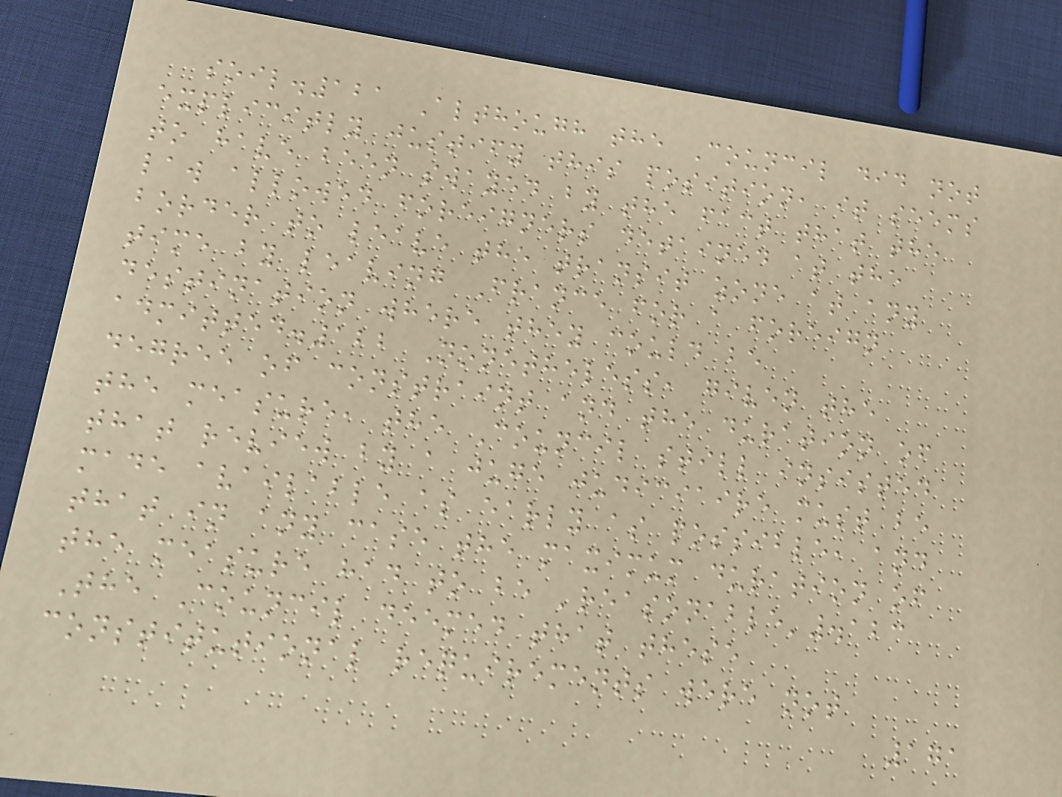soil.121 Although the Council did not
explicitly justify this position, it seems
to have been swayed by the fact that the
law allowed foreigners detained at the
border to leave the transit zone at any
time by leaving France for a foreign
destination where they could be
admitted.122 Nonetheless, given the
degree of constraint and the duration of
the measure, the Council still insisted
that review by a juge judiciaire must be
made available as early as possible, and
that in any case the maximum duration of
the measure had to be 'reasonable'.123
The Council deemed that these
constitutional requirements were not
171
